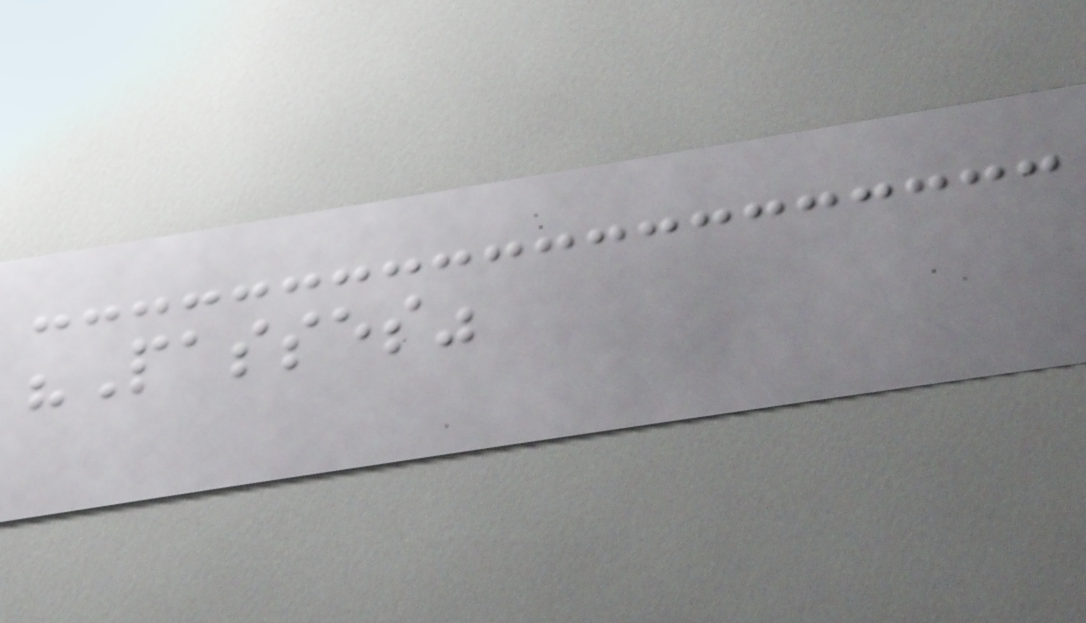"Passes"
